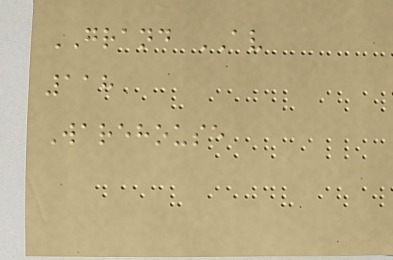GRAND AV
118
Warehouse
